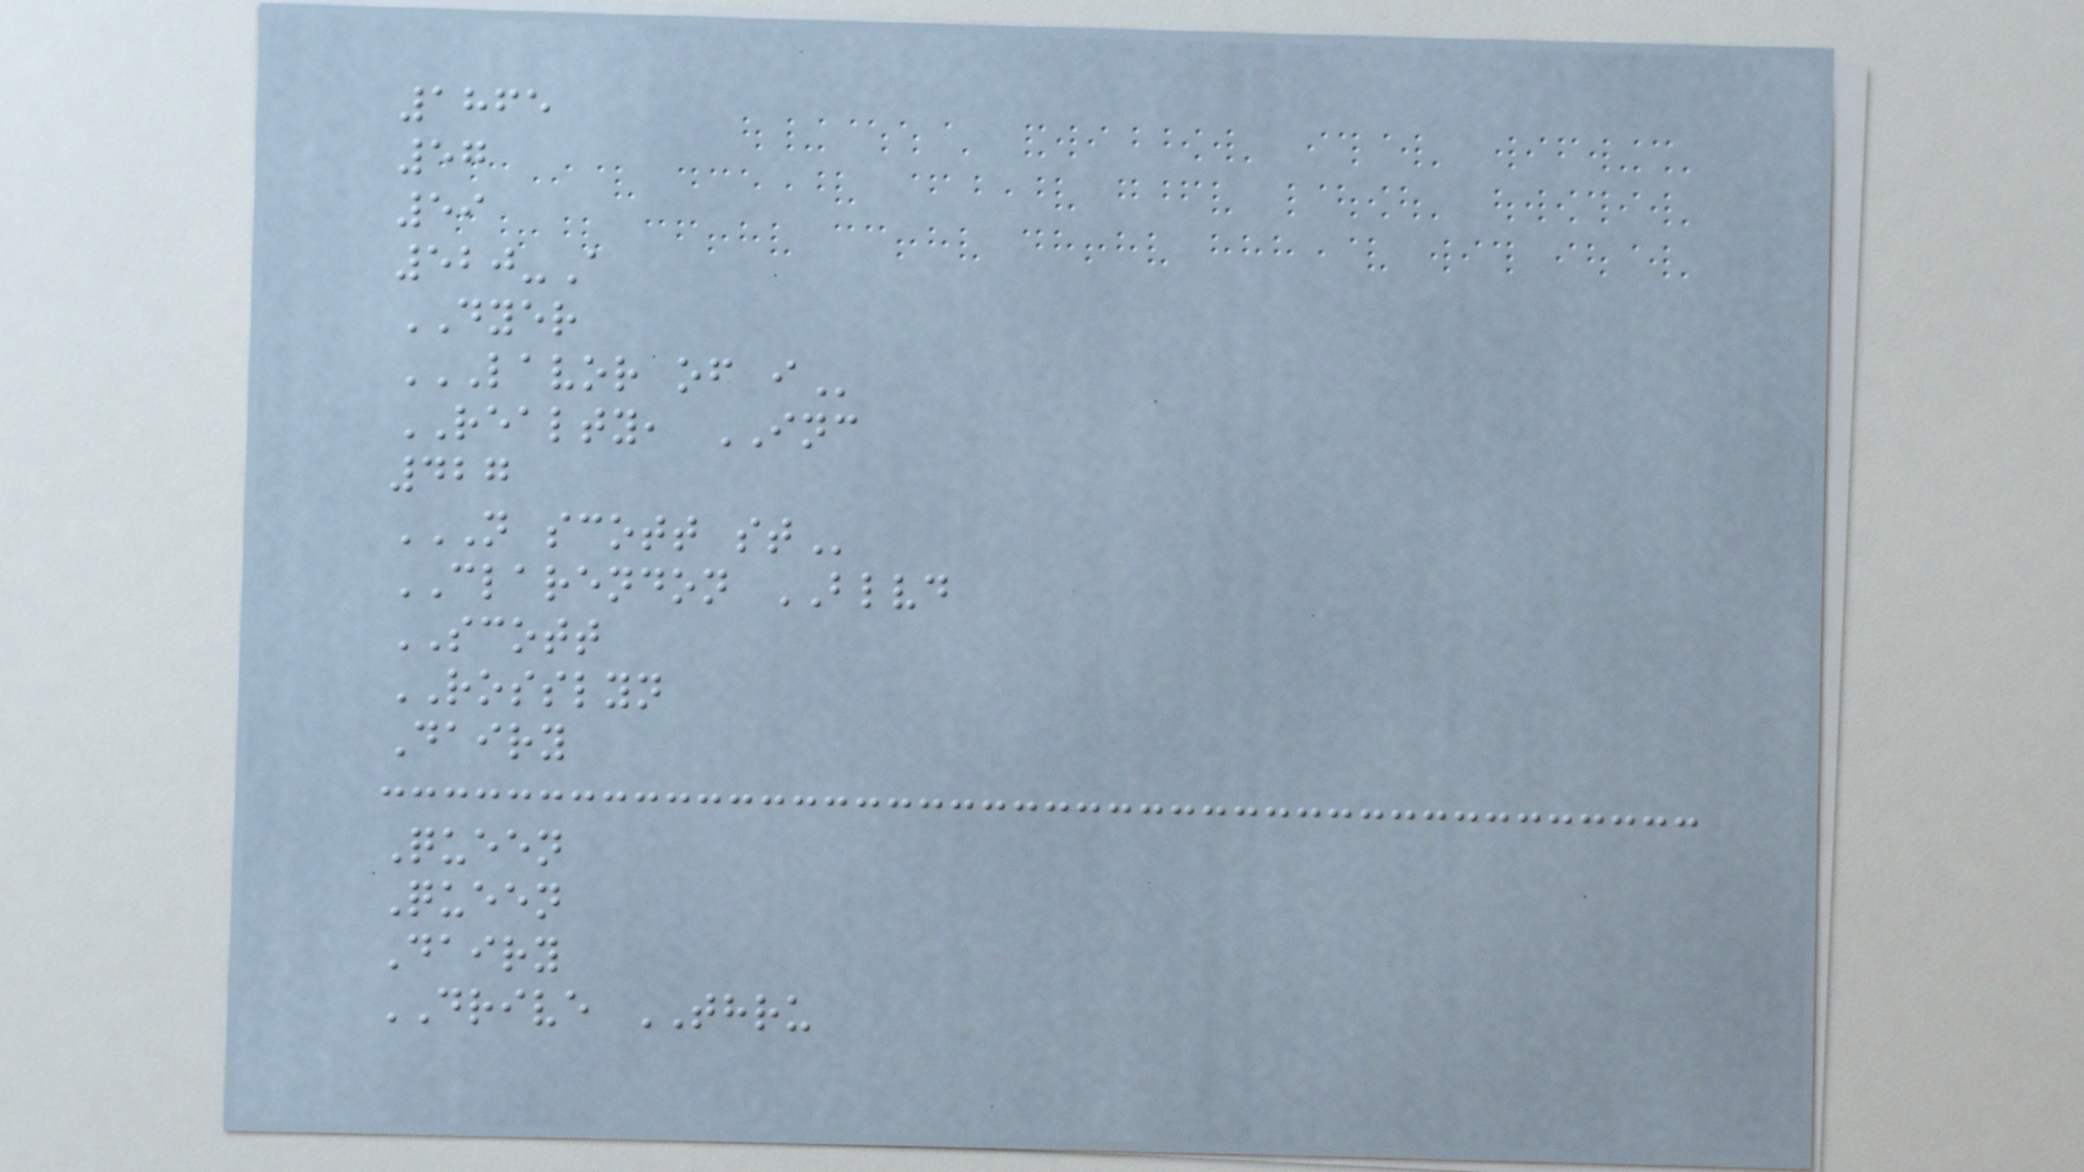1865
57
59
520-A
DYER
LAVOR OF I
REALTY, INC
427
N SCOTT ST
CLARENDON BLVD
SCOTT
ROSSLYN
Dairy
Queen
Queen
Dairy
DRIVE THRU
